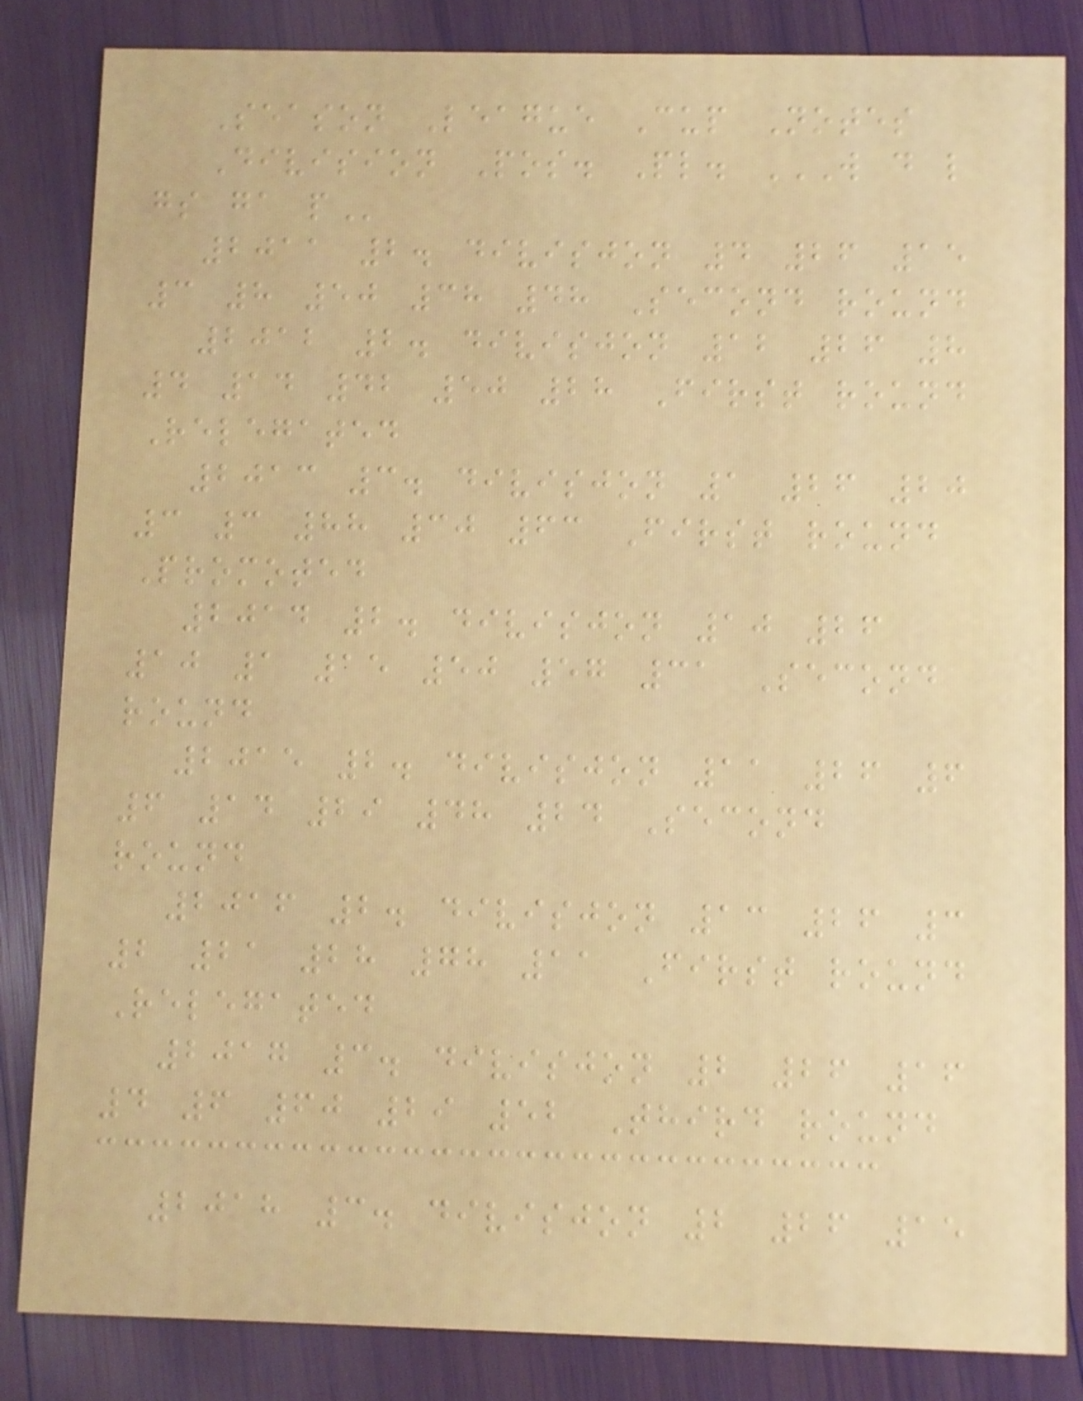Season League Cup Notes
Division Pos. Pl. W D L
GS GA P
2011 2. divisjon 4 26 15
3 8 50 38 48 Second round
2012 2. divisjon 12 26 8
4 14 42 50 28 First round
Relegated
2013 3. divisjon 1 26 20
3 3 88 30 63 First round
Promoted
2014 2. divisjon 10 26
10 1 15 50 57 31 Second
round
2015 2. divisjon 11 26 6
6 14 29 48 24 Second
round
2016 2. divisjon 13 26 3
2 21 28 78 11 First round
Relegated
2017 3. divisjon 2 26 16
4 6 60 29 52 Third round
2018 3. divisjon 2 26 15
